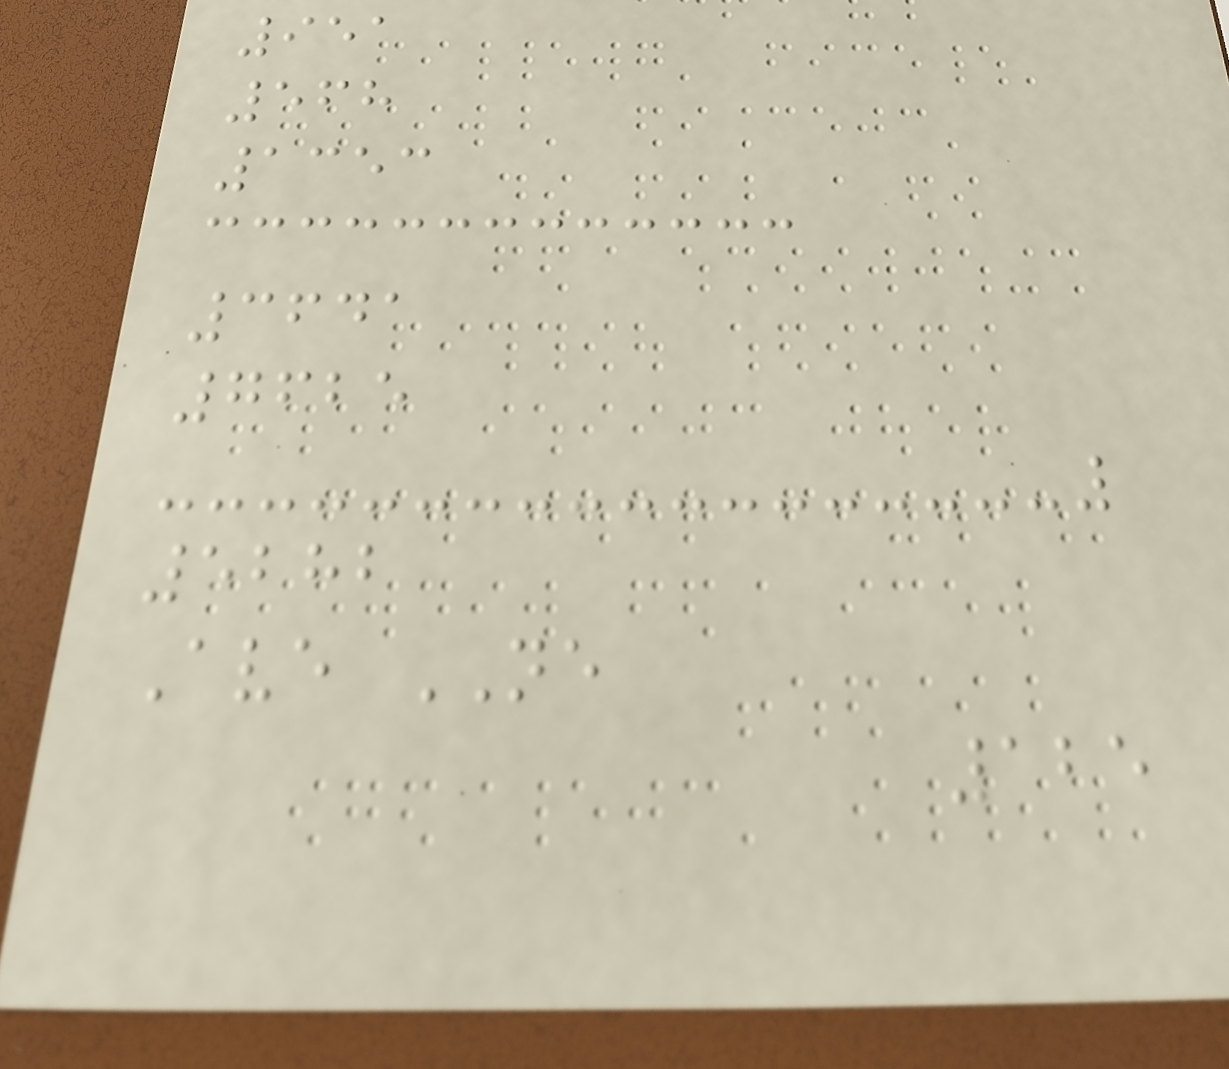951
568
1353
3641
7625
5282
Ave NE
125
